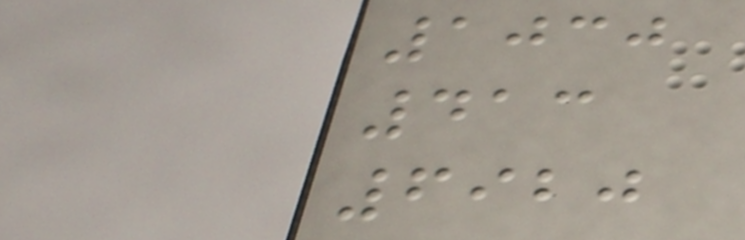1030
413
6920
